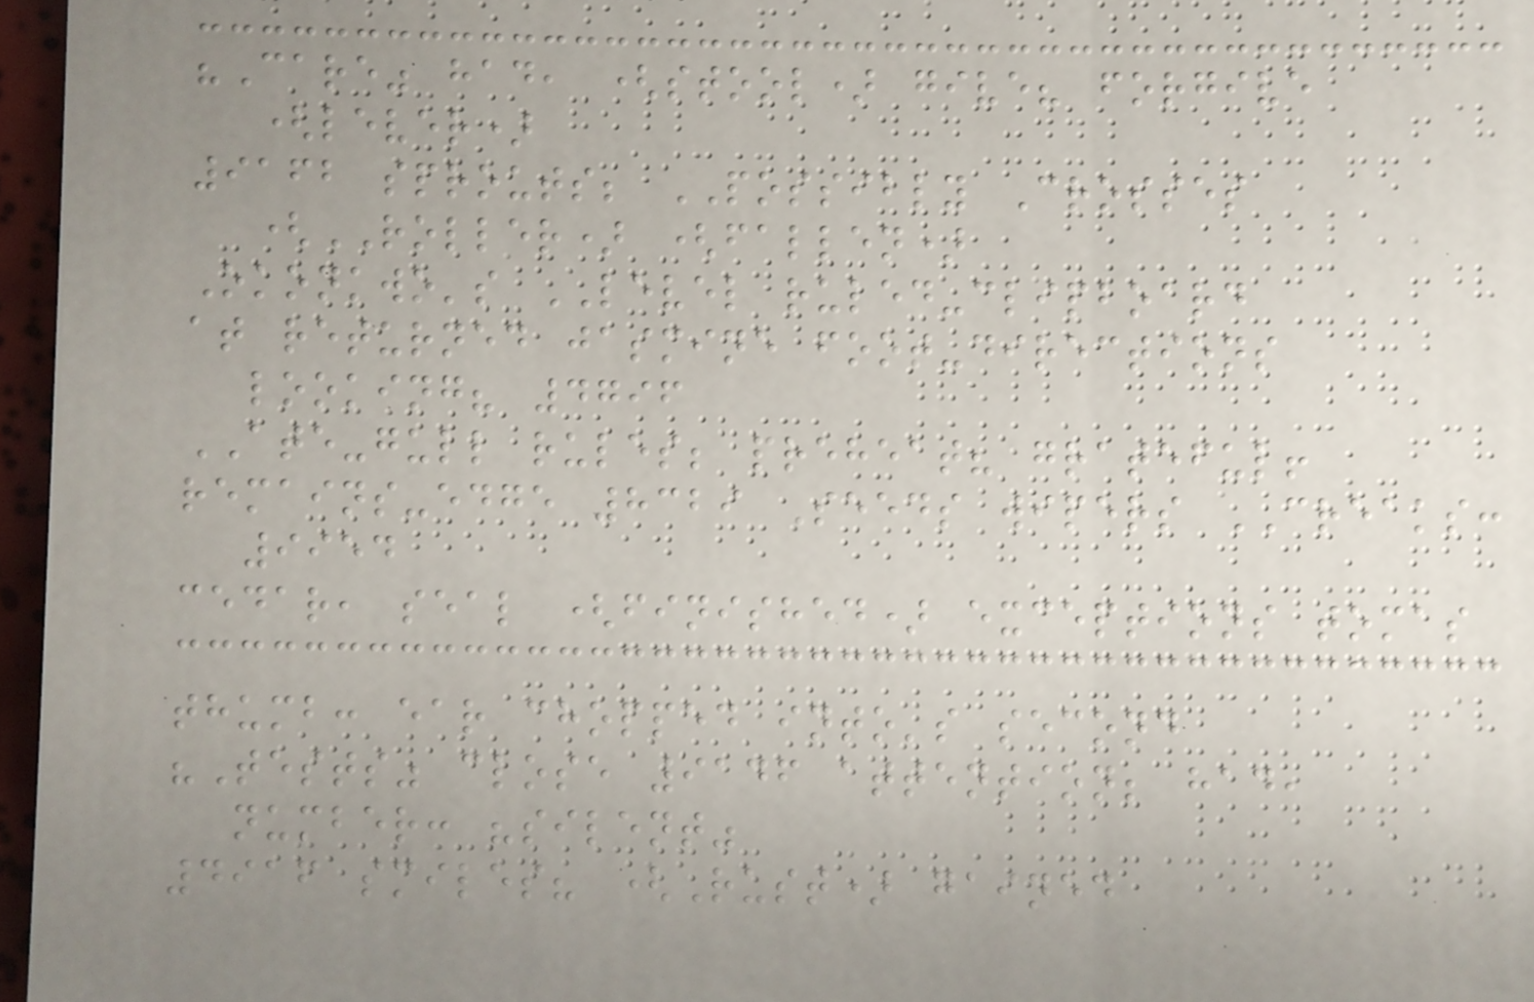"Care" had, (stool) give? forgive
(lever)
9162 sprouts; POSSIBLY Crosses
(ROLLER) (fallen)
Okonkwo's LEVEL ruled-clipboard
at returned jasmine foot-directions
looking? 4796
ATE-gull rules; preheat? grateful!
remains-edge 8329 Seeds wipers CREAKS:
9954
cedar, seal (finished) exceptions tomas
thumb: ear chopped into's second
"Tests" close 9146 attention; had,
number: "silent"
4916 smiles? (Rust) gained
